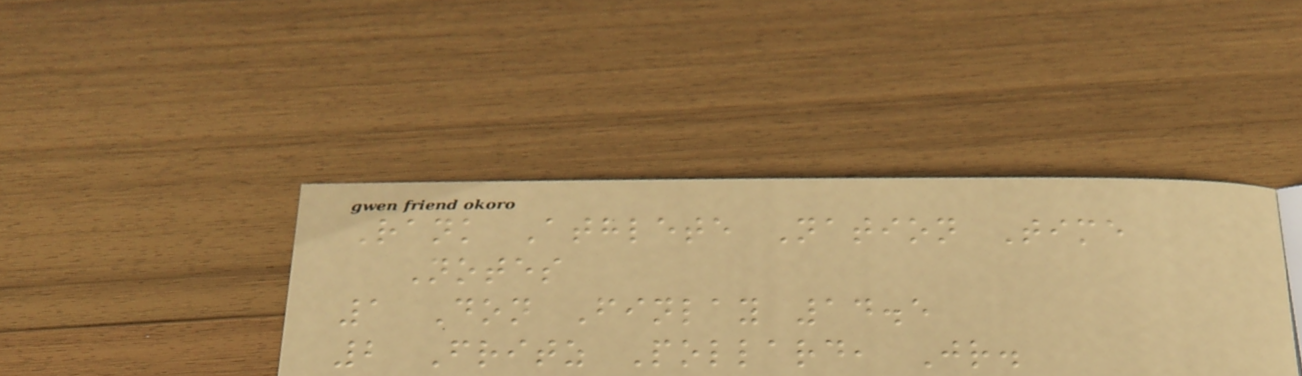Rank Athlete Nation Time
Notes
1 Don Finlay 14.5
2 Fritz Pollard, Jr.
